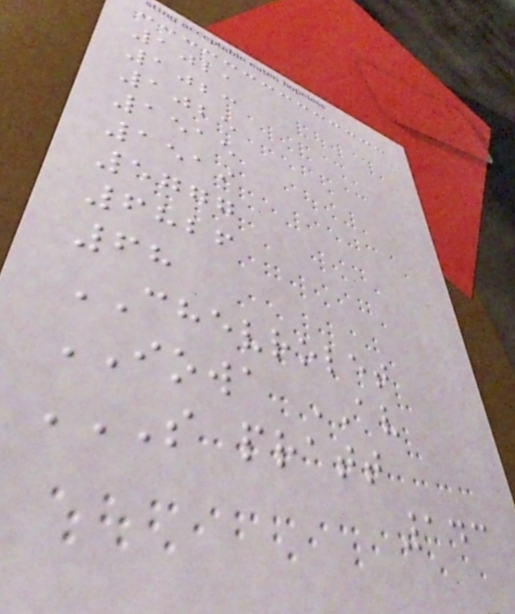1021
1023
1025
1515
1519
5777
6826
68
CHEVROLET
IOWA AV
S PRATT
143
